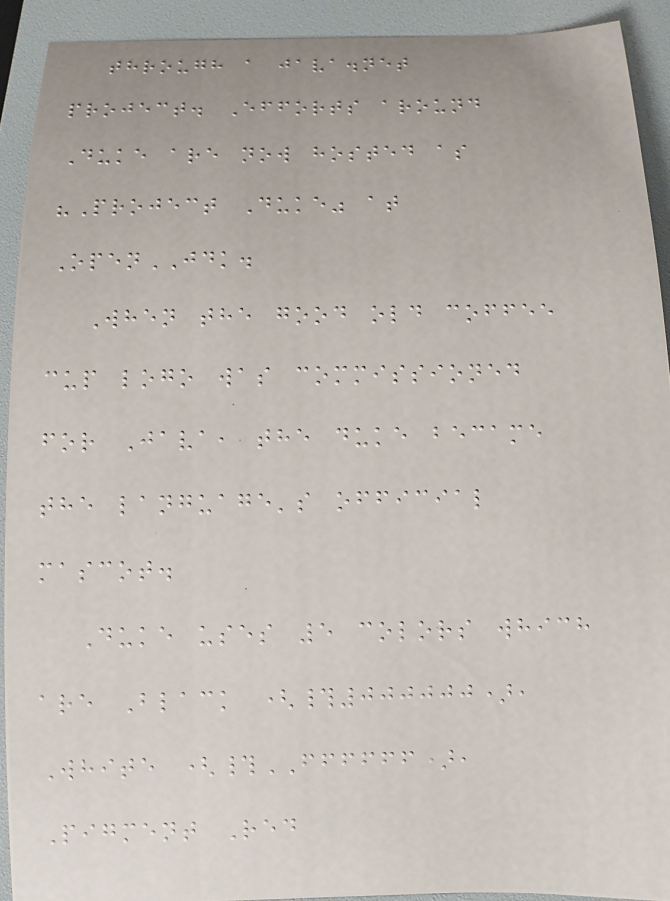through a java.net
project. Efforts around
Duke are now hosted as
"Project Duke" at
OpenJDK.
When the good old coffee
cup logo was commissioned
for Java, the duke became
the language's official
mascot.
Duke uses 5 colors which
are Black (#000000),
White (#FFFFFF),
Pigment Red
